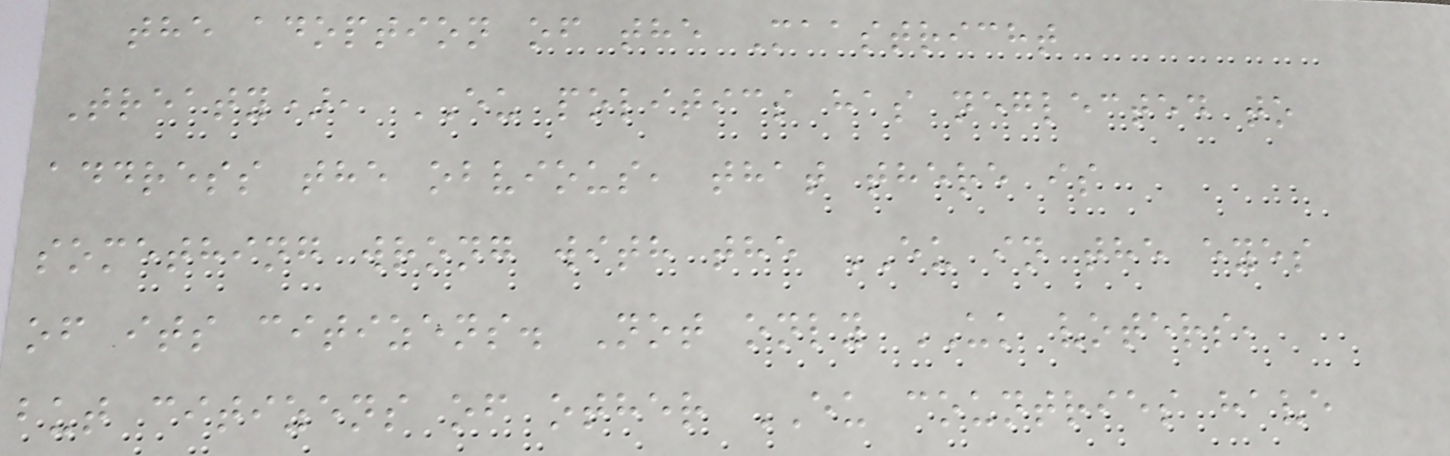the adoption of the Maastricht
Treaty), EU politics has neglected to
address the obvious, that there is
something wrong with the EU in the eyes
of its citizens. Not only UK voters,
but citizens of other EU countries have
